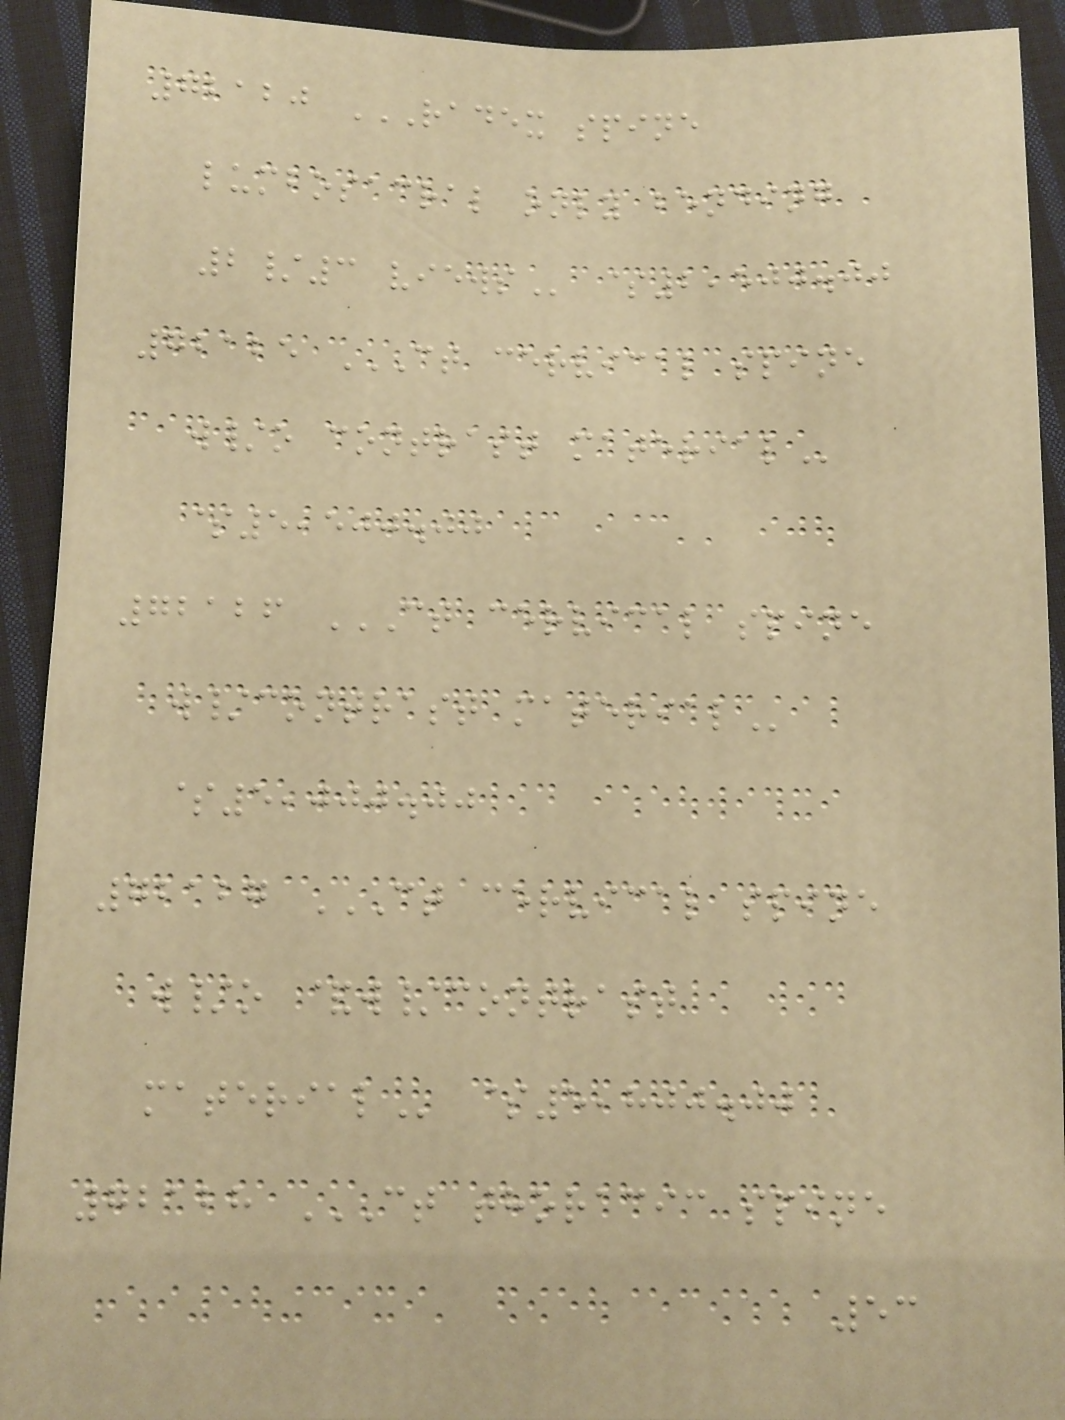72120 RADEX SPINE
LUMBOSACRAL ONLY BENDING
2/3 VIEWS $2,500.00
72125 CT CERVICAL SPINE
W/O CONTRAST MATERIAL
$5,500.00
72126 CT CERVICAL SPINE
W/CONTRAST MATERIAL
$5,000.00
72127 CT CERVICAL SPINE
W/O &W/CONTRAST
MATERIAL $5,800.00
72128 CT THORACIC SPINE
53
